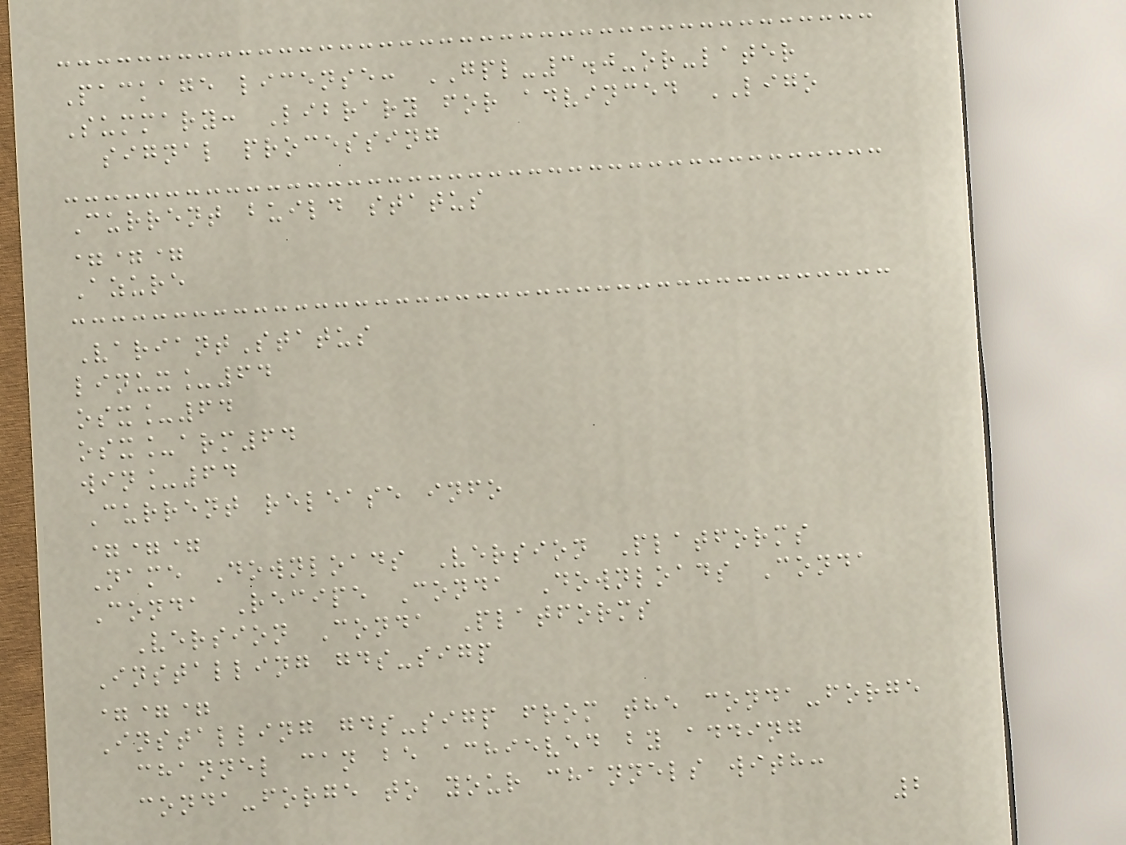Package license: GPL-3.0-or-later
Summary: Library for advinced LIGO
signal processing
Current build status
===
Azure
VariantStatus
linux_64
osx_64
osx_arm64
win_64
Current release info
===
Name Downloads Version Platforms
Conda Recipe Conda Downloads Conda
Version Conda Platforms
Installing gds-sigp
===
Installing gds-sigp from the conda-forge
channel can be achieved by adding
conda-forge to your channels with:
2
